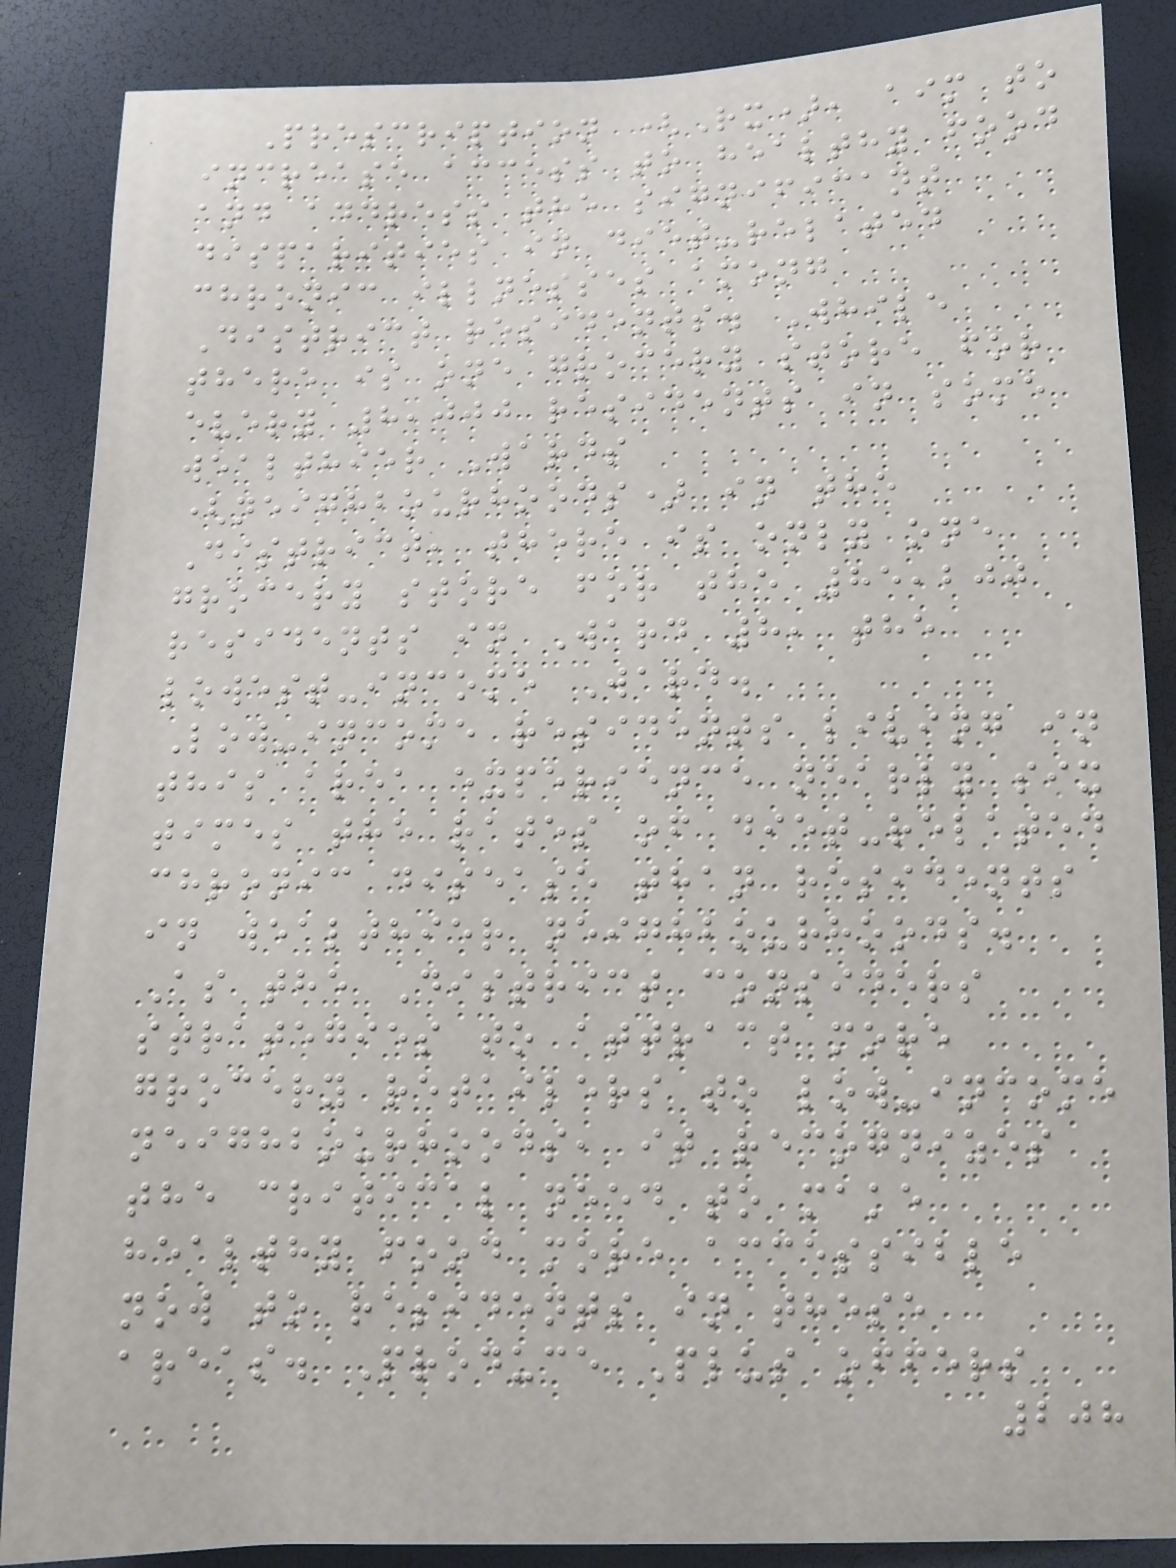Prescription (Rx), aim to
increase access to healthy food
and address the significant
disparities in diet-related
chronic illnesses among
District residents. While
there is one grocery store for
every 8,000 residents in some
wealthier Wards
(neighbourhoods) in the
District, there is only one
grocery store for the 85,200
residents in Ward 8, the
lowest-income Ward.
Low-income residents living in
this area experience nearly six
times the rates of diet-related
chronic disease than residents
in wealthier neighbourhoods.
As the District considers
strategies to attract more
grocery retailers to low-income
neighbourhoods, it recognizes
the critical need to make
healthy food more accessible
now to residents in these
areas. Produce Plus offers
208
